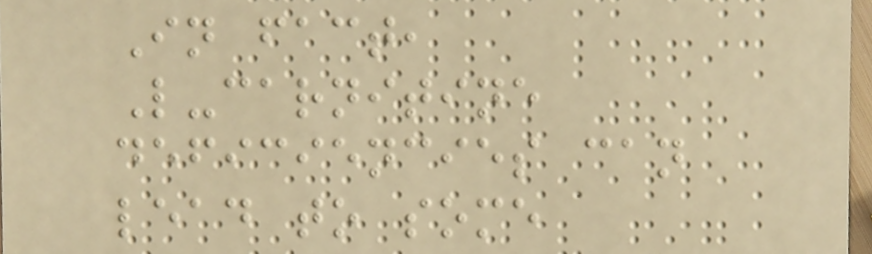In fact,
L-carnitine
deficiencies can
lead to some
